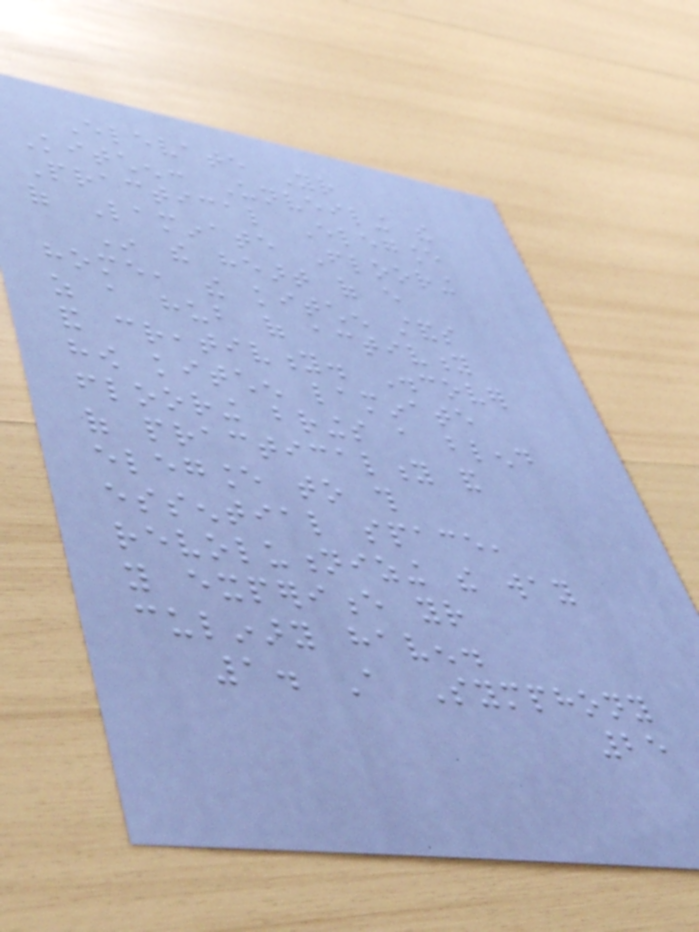Elevate Your
Kitchen: Unveiling the
Practical Elegance
of Laminate Flooring
In the heart of every
home, the kitchen stands
as a hub of activity
and creativity. Discover
how kitchen laminate
flooring brings a blend
of practicality and
elegance to this
essential space,
revolutionizing the way
you experience your
culinary haven.
1. A Symphony
25
